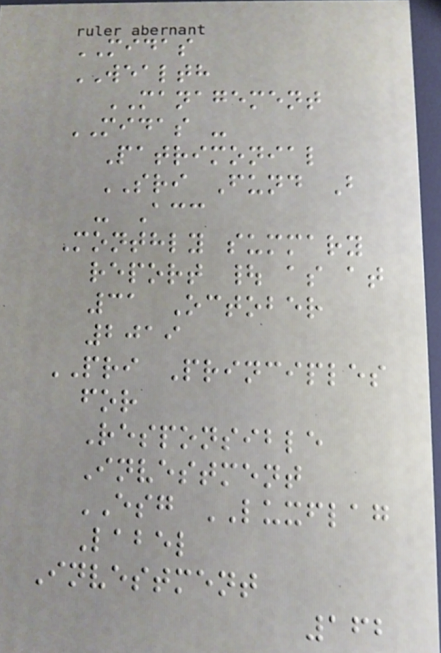MIDAS
WEALTH
MANAGEMENT
MIDAS -
Patrimonial
SRI Fund B
- Acc
Monthly summary
report | as at
31 October
2019
PRI Principles
for
Responsible
Investment
ESG LUXFLAG
Label
Investment
162
